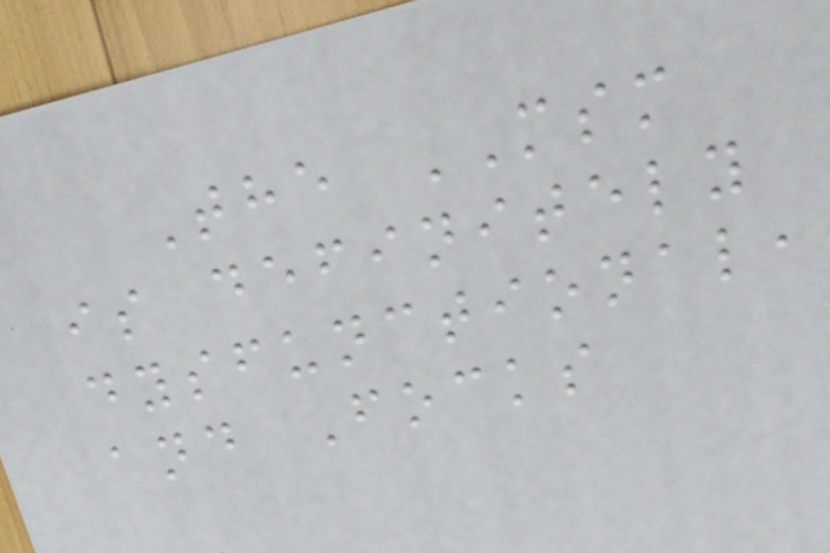The MSM
is definitely
dysfunctional,
and Focks
